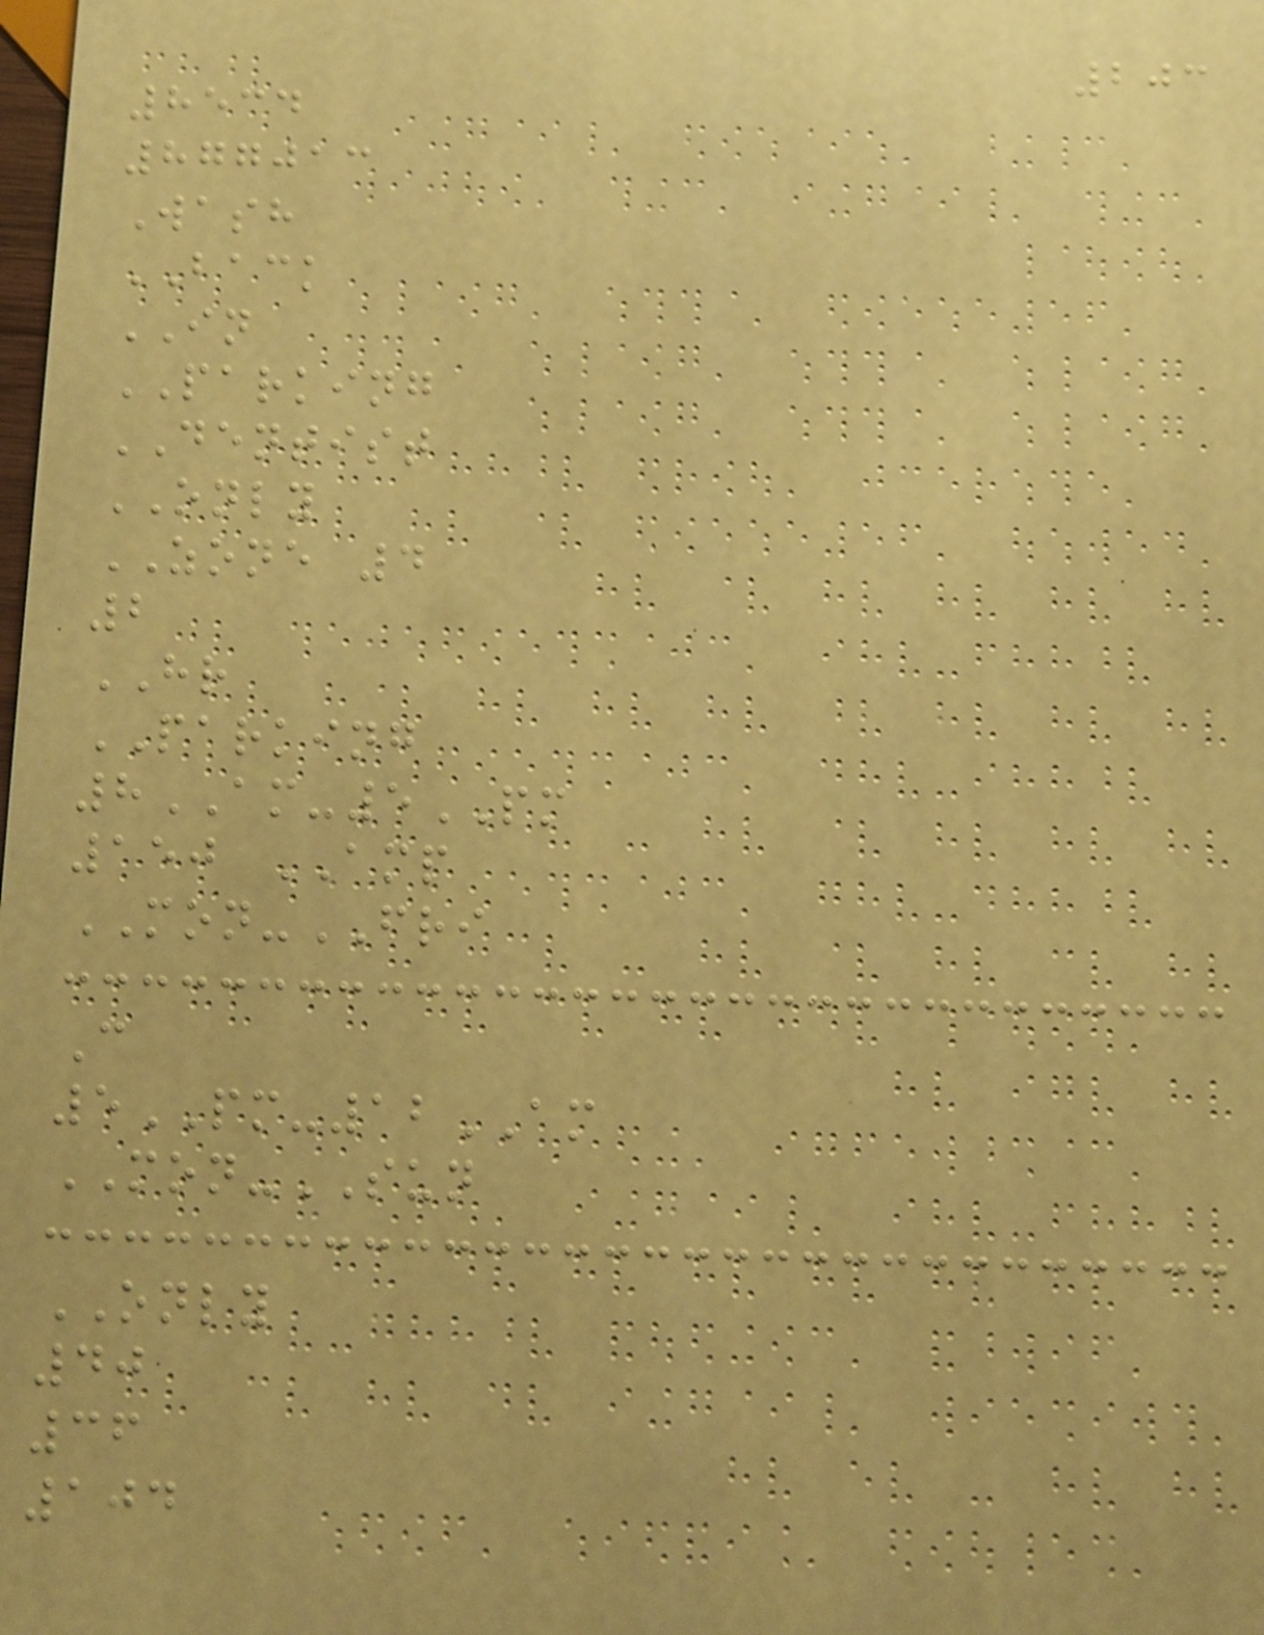203
8534
877013
Wash
BACK
IN
PARKING
DENTIST
ONLY
ZONE 4
2
HR
PARKING
8AM-5PM
150 AMP
MON-FRI
C
5PM-12AM
MON-SUN
ONLY
40
36
104
